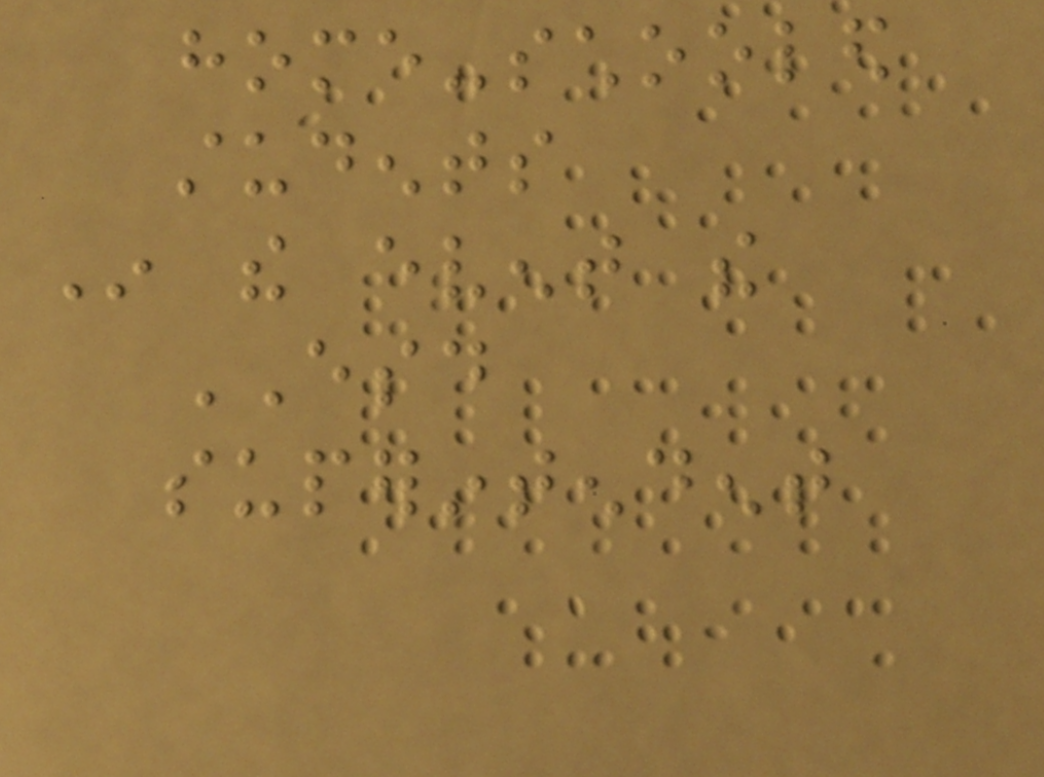home-schooled
students
In the event the
ESD
superintendent
